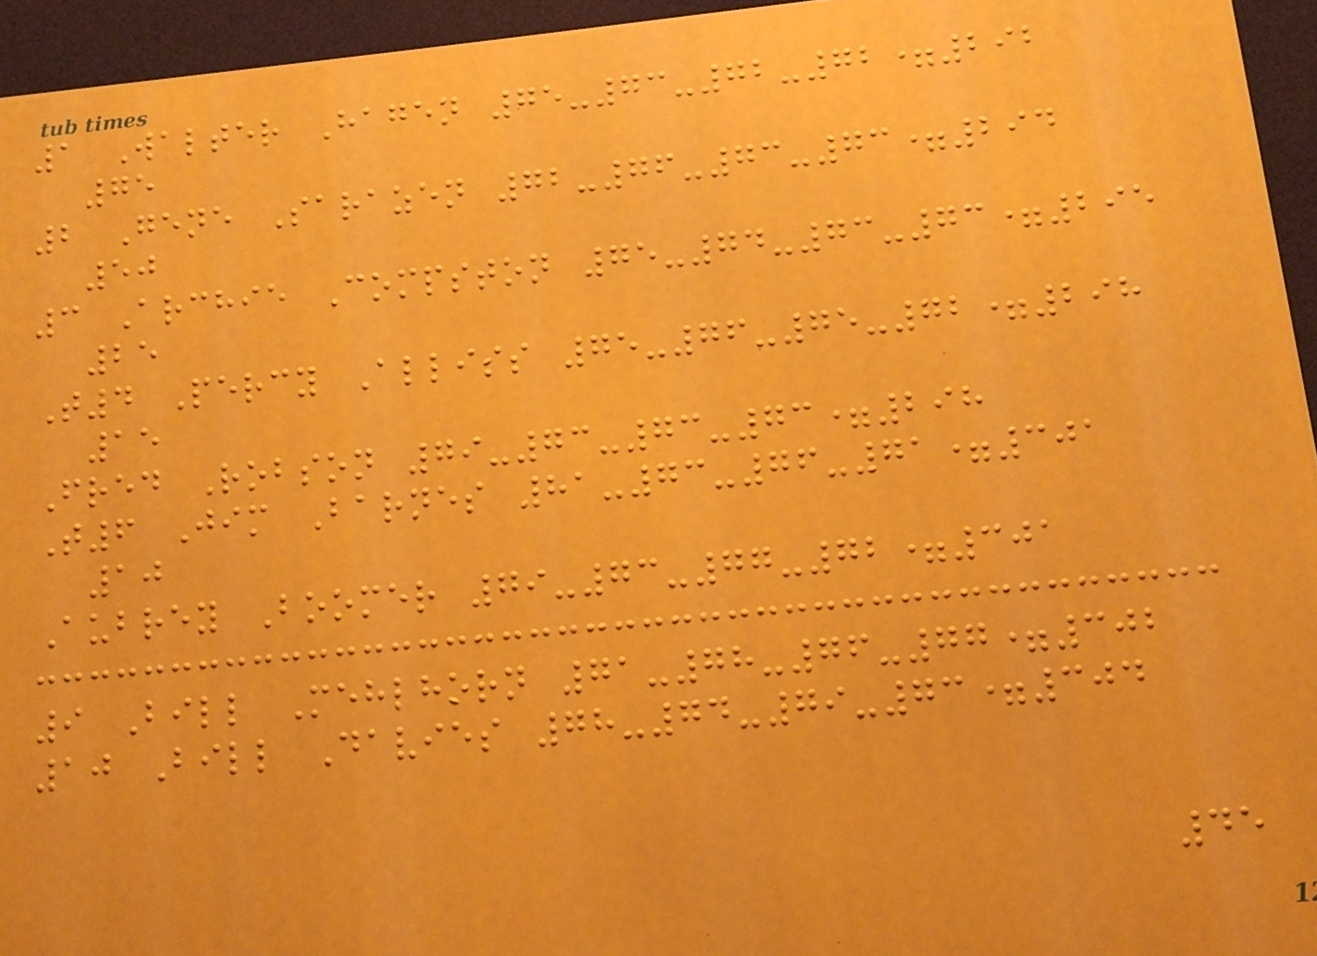1 Walter Hagen 75-73-72-72=292
75
2 Gene Sarazen 72-76-73-73=294
50
3 Archie Compston 75-74-73-73=295
25
T4 Percy Alliss 75-76-75-72=298
15
Fred Robson 79-73-73-73=298
T6 Jim Barnes 81-73-76-71=301
10
Aubrey Boomer 79-73-77-72=301
9 Bill Mehlhorn 71-78-76-77=302
10 Bill Davies 78-74-79-73=304
45
